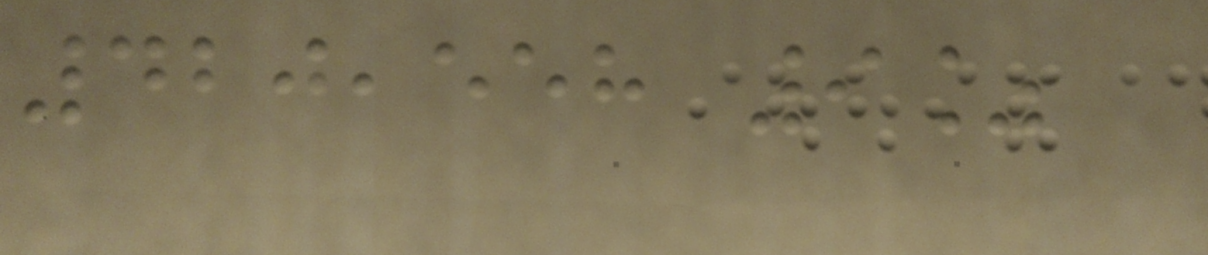420,558 9%
